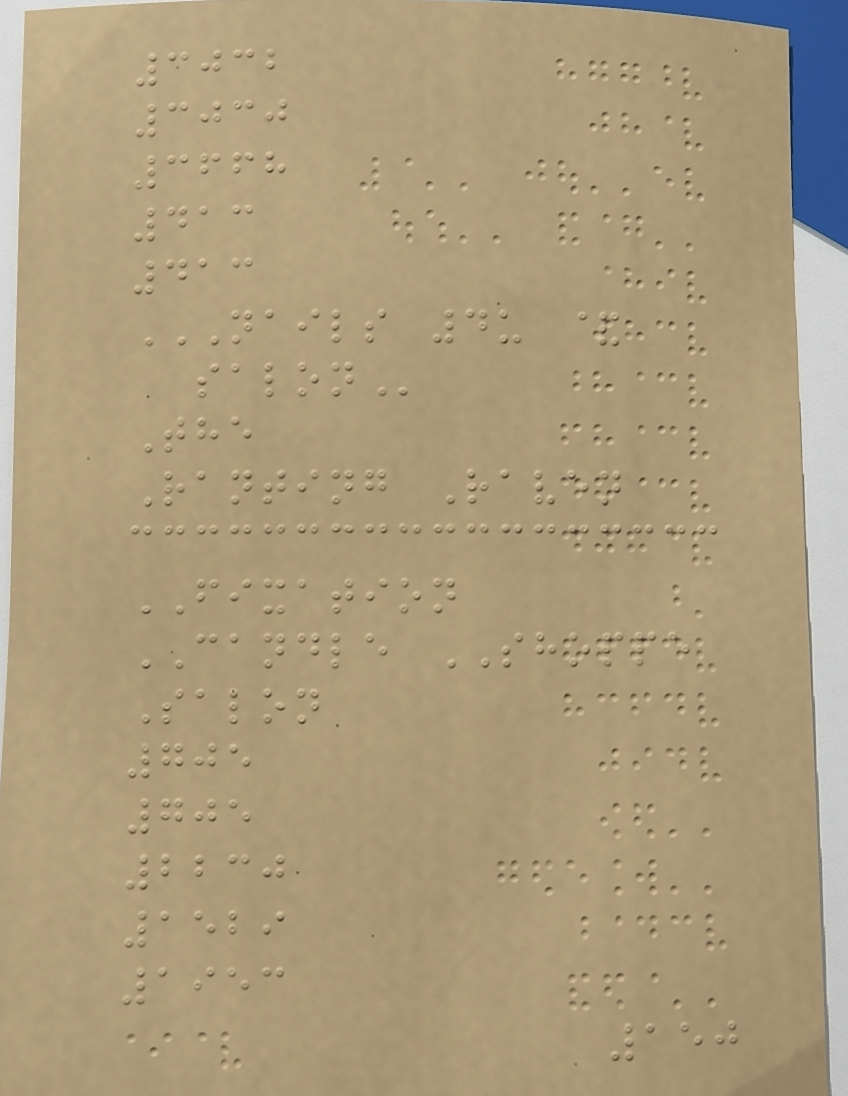3032
3030
3668
413
413
NAILS 4U &
SALON
The
Ranting Raven
FIXATION
CANDLE SHOPPE
Salon
705
705
2230
1529
1953
150
